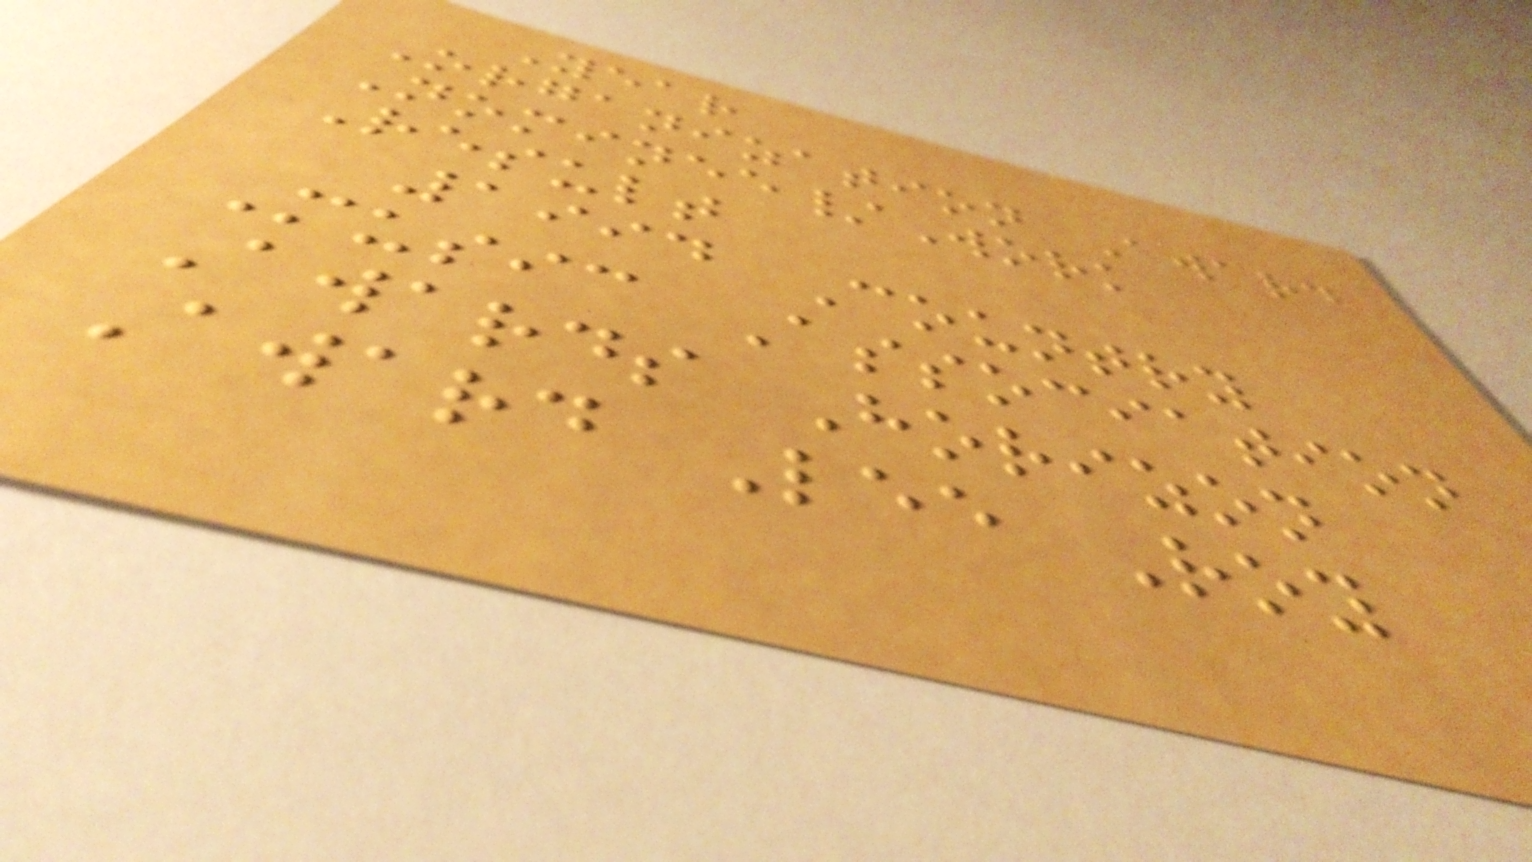Year
Organization Award
Nominee/Work
Result
1994 Country
Music Association
Awards Horizon
Award Lee Roy
